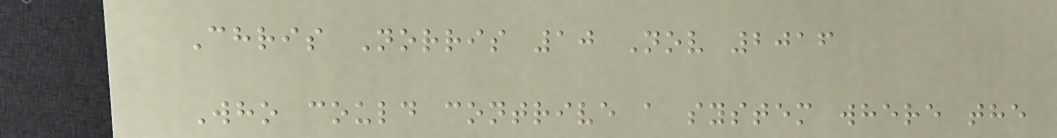Chris Norris 10 Nov 2016
Who could contrive a system where the
